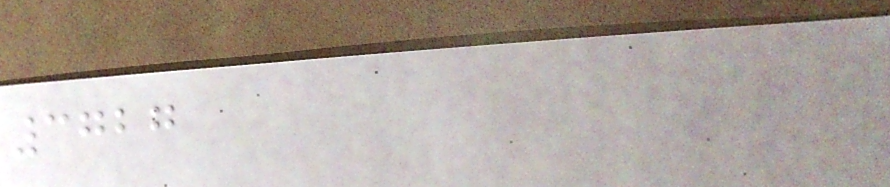3727
